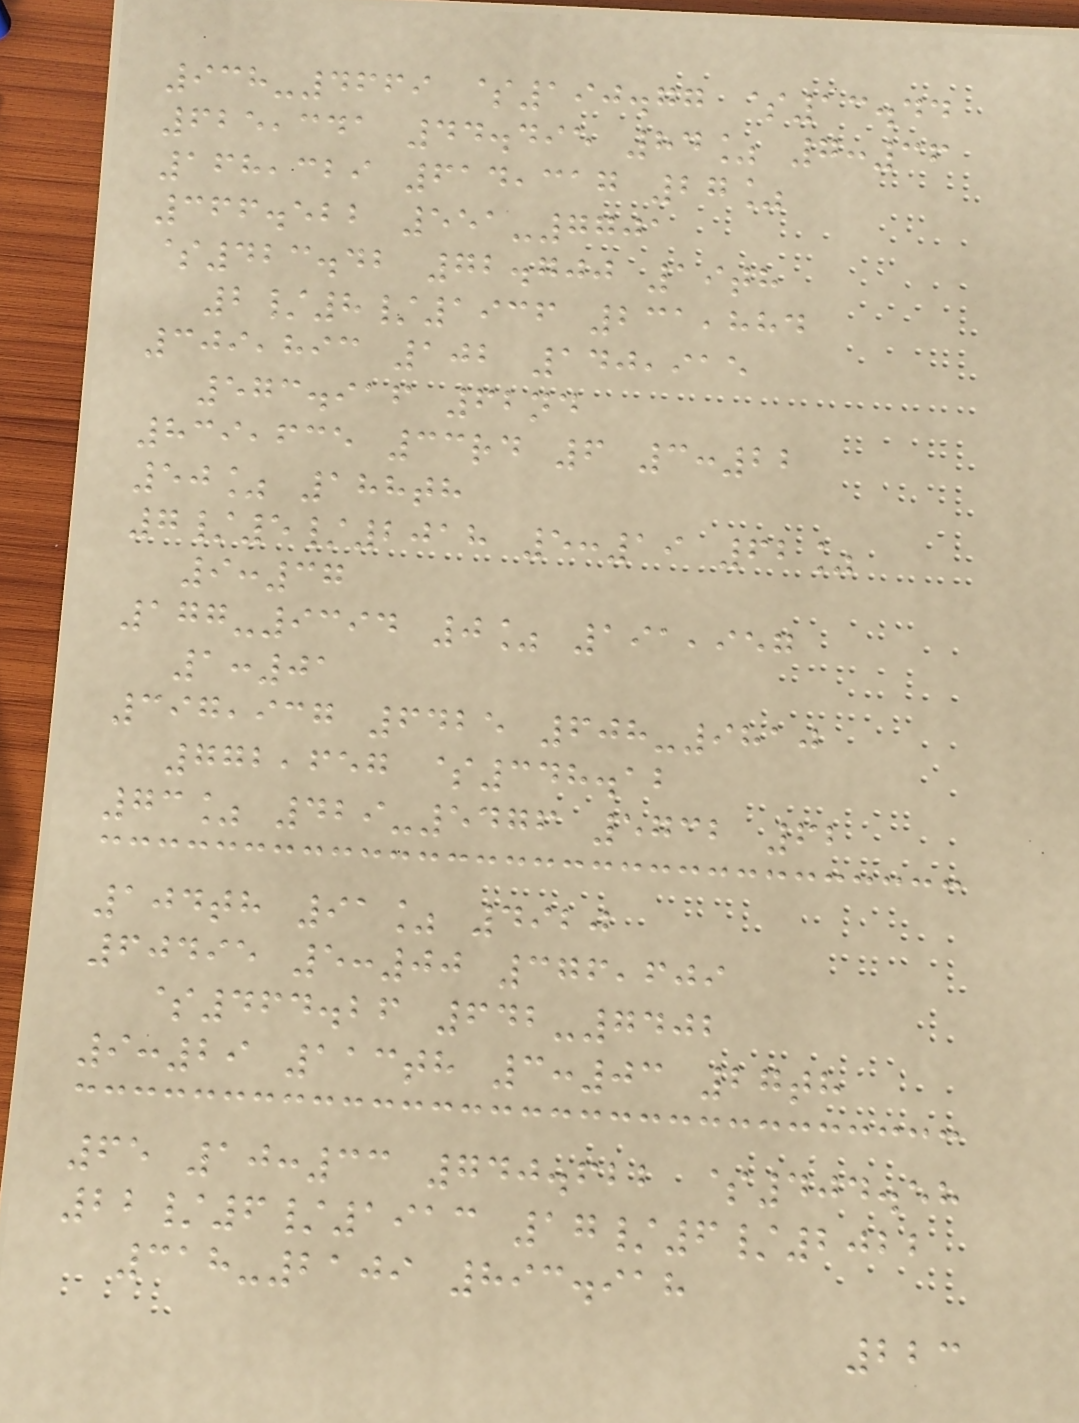938-4669 $190.77 $13.44
625,341 44.495 84% 7:36
168,329 614,317 27%
366.522 551-7701
$423.42 72.700 19th
2/8/1936 231,884
309,893 102 140,915
573.916 62nd
839,635 33rd 6 3:22
50% 188th
7/5/2018 5:19 62%
9:37
177-9394 0% 191,957
1:01
397,937 6425 608-9810
772,657 $348.12
73% 429-5476 5732 62
104th 91% 4920
60495 5:00 376,609
$464.26 642-7402
9:29 113th 3:03 27th
65 10:33 740.622 $404.58
22/6/1913 17/6/2022
318-2109 893.918
223
